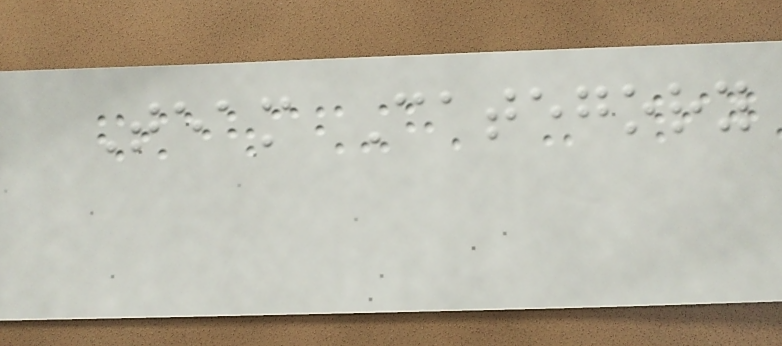Team Category
